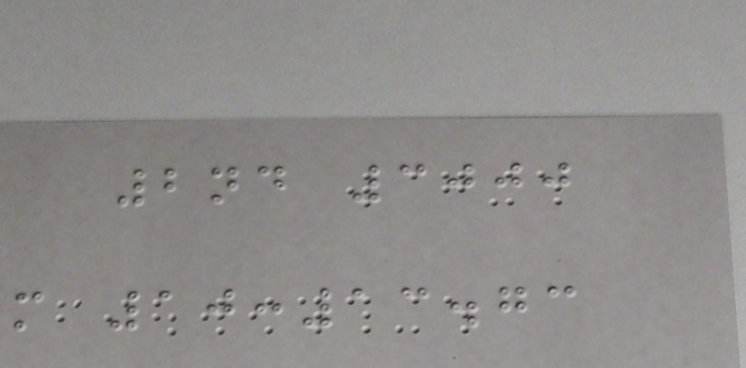2nd 3000
m 10:13.73
